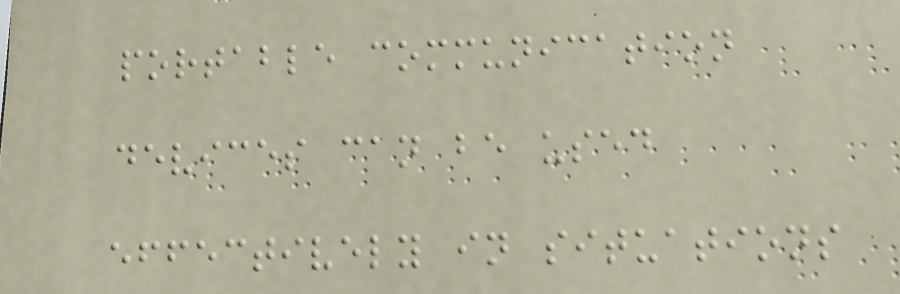portable communication
devices can be used
effectively in situations
